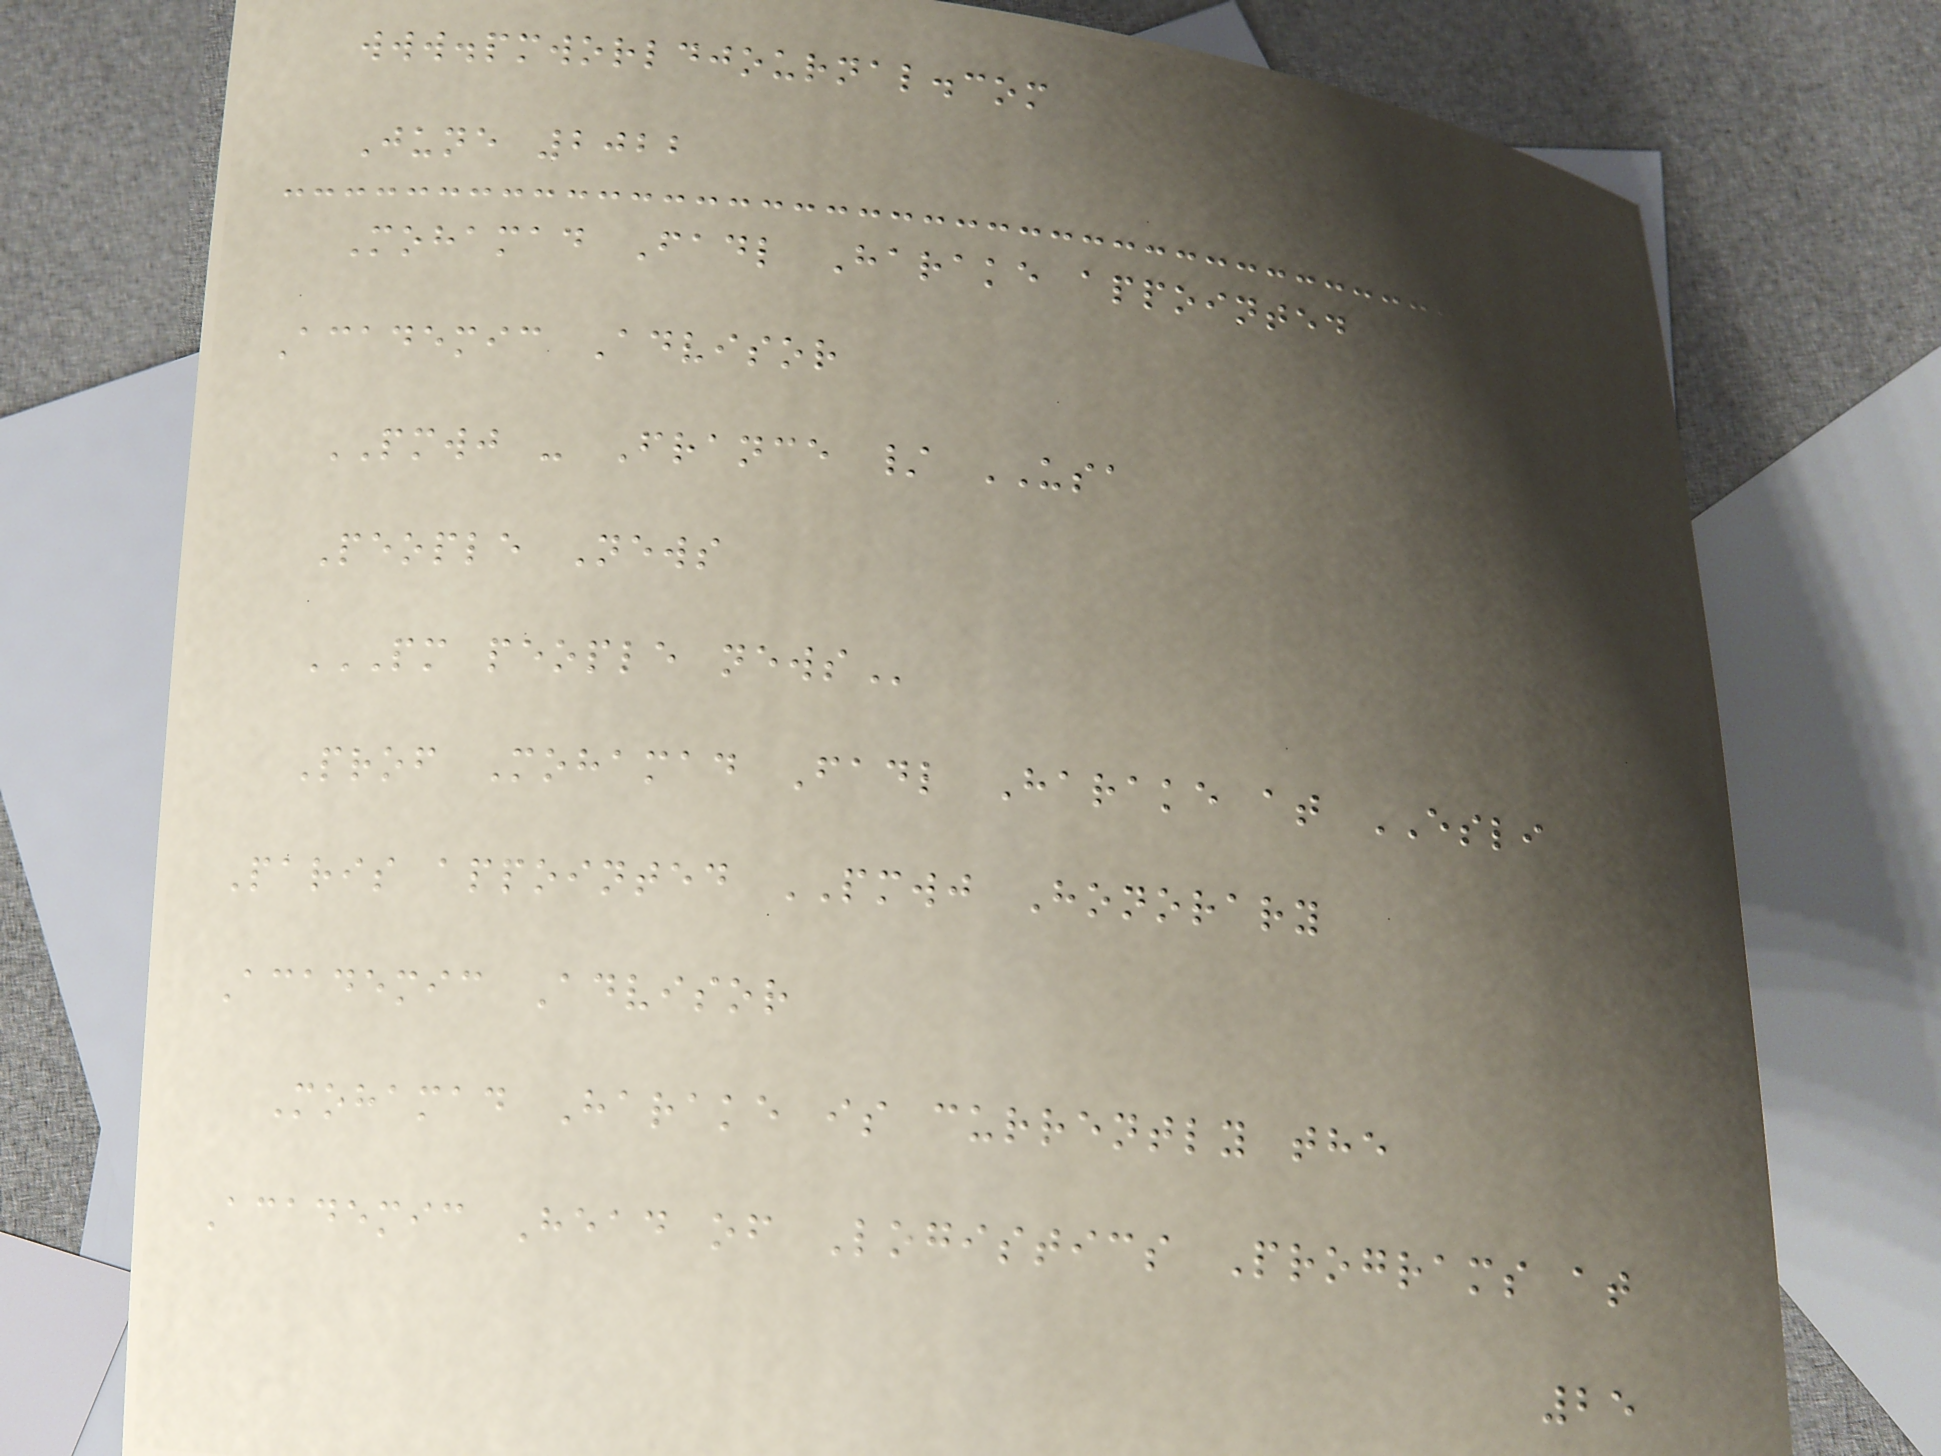www.pmworldjournal.com
June 2022
Mohamad Fadl Harake appointed
Academic Advisor
PMWJ - France / USA
People News
PM PEOPLE NEWS
Prof Mohamad Fadl Harake at ESLI
Paris appointed PMWJ Honorary
Academic Advisor
Mohamad Harake is currently the
Academic Head of Logistics Programs at
25
